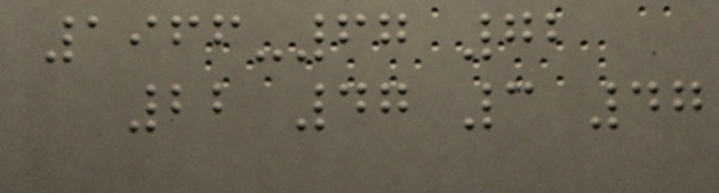1966-67 72
22 47 3 47
